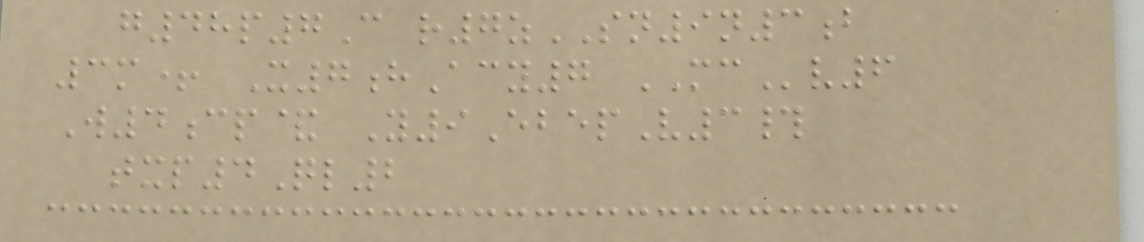g48p7C r7zSN9n3b
3m+ X7hAcy7 MCv6
W4cp& Y9EbepV3#
txp4Ql2
